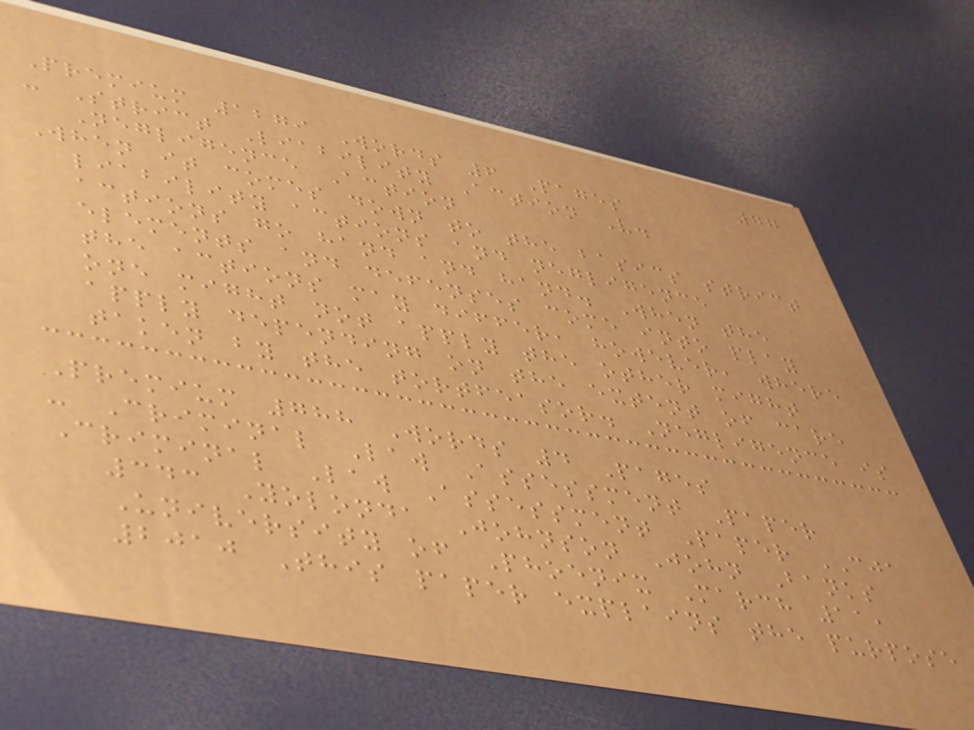77
Premium 1279 Words 6 Pages
- Strict Liability Action V.
Negligence Action
When it comes down to the basics strict
liability actions and negligence
actions go hand and hand. When the
elements and defenses come into play
the actions may differ, however, where
one might not apply the other might
apply depending on the extent of care
taken by the tortfeasor. Negligence is
Premium 788 Words 4 Pages
- Criminal Law Assessment Paper
Criminal Law Assessment Paper CJA
343 Yolonda Johnson John Banks
University of Phoenix March 11,
2010 This paper explains the purpose
